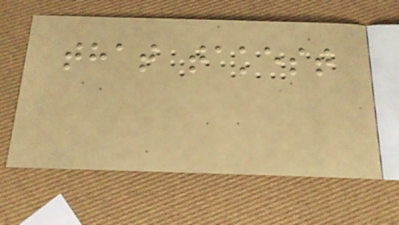that takest
